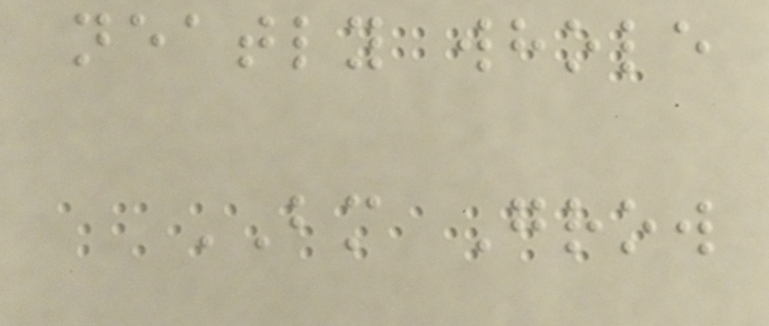neatly whole
BM Grow
